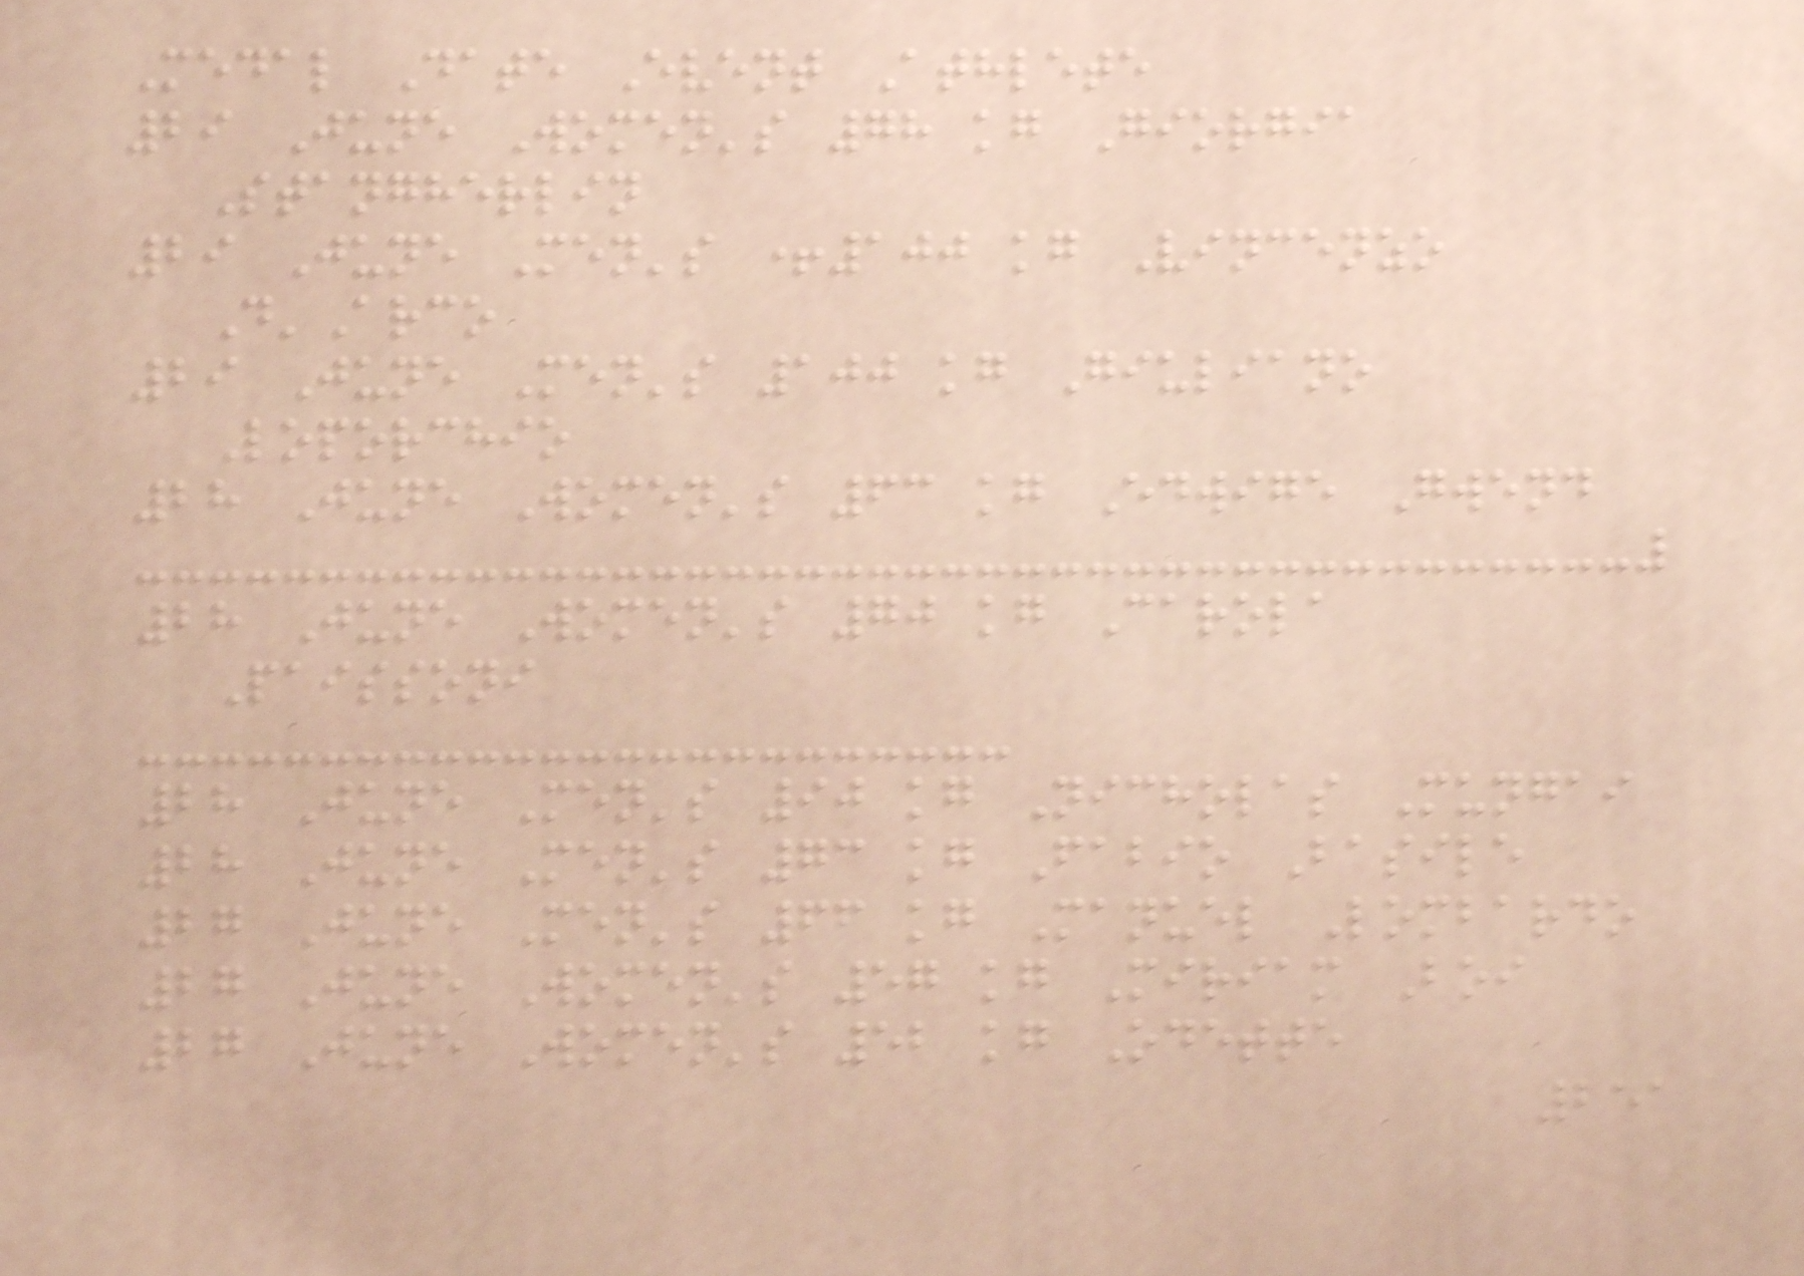Medal Date Event Athlete
29 June Women's 78 kg Giorgia
Stangherlin
29 June Men's +100 kg Vincenzo
D'Arco
29 June Men's 100 kg Giuliano
Loporchio
28 June Women's 63 kg Edwige Gwend
28 June Women's 70 kg Carola
Paissoni
28 June Men's 90 kg Nicholas Mungai
28 June Men's 73 kg Fabio Basile
27 June Men's 66 kg Manuel Lombardo
27 June Women's 57 kg Miriam Boi
27 June Women's 52 kg Odette
251
